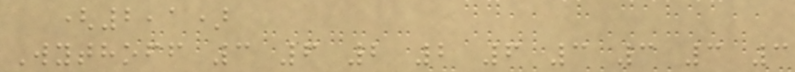(2,1)
Wythoff 3 6 2 2 6 3 3 3 3
